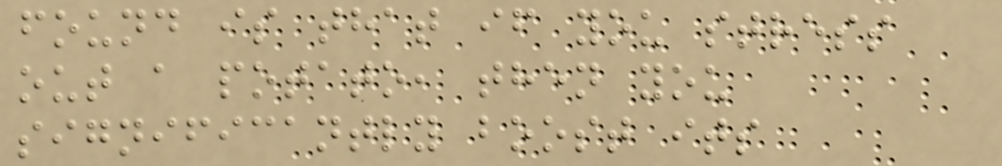found is that if you stress
out a potato, then you
significantly boost its
